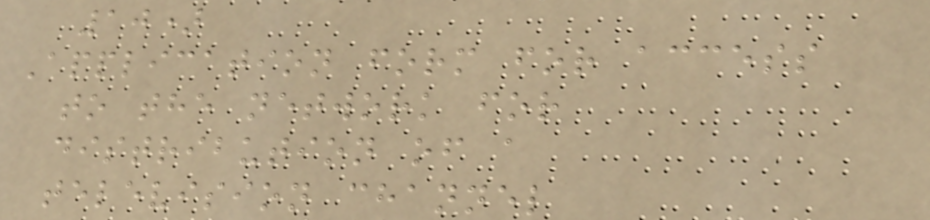10)
Application form for access
to the network for
distribution of a
television channel
